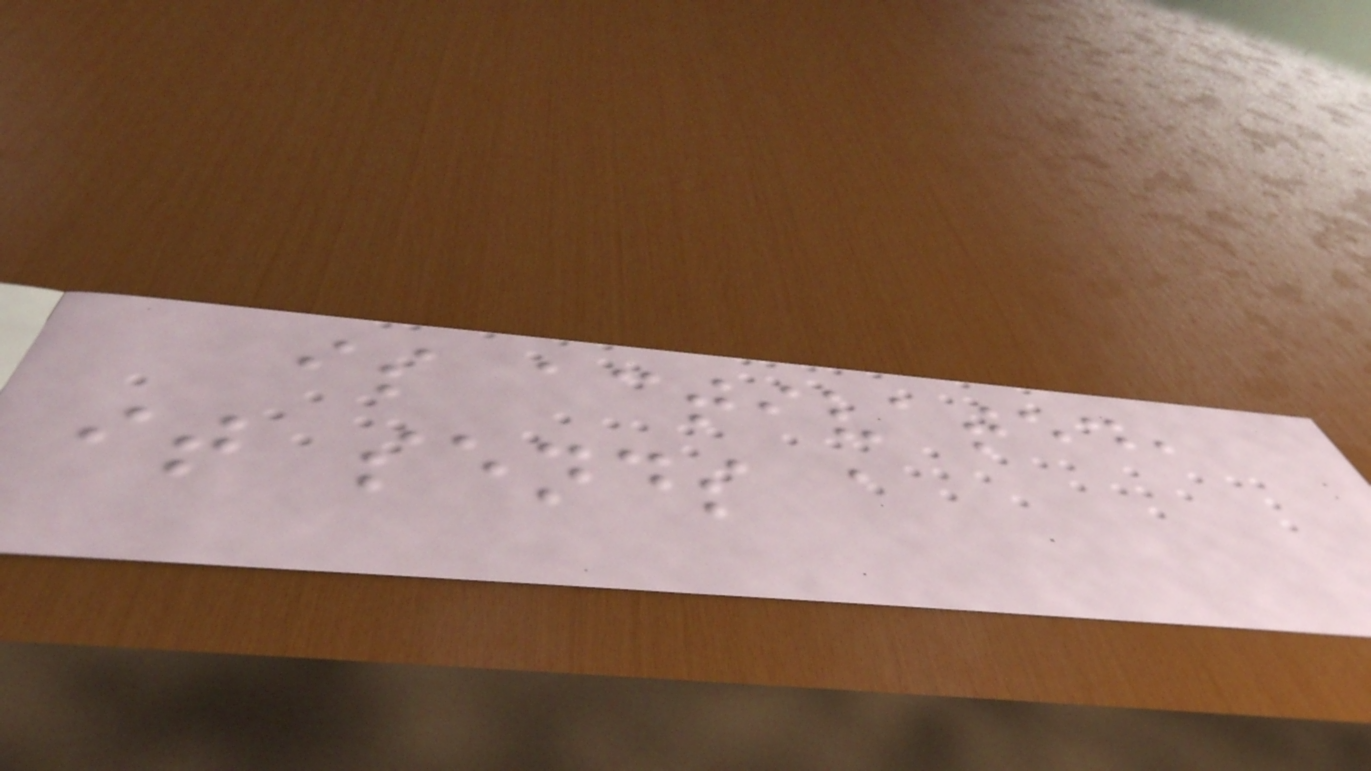is activated,
it sends a
